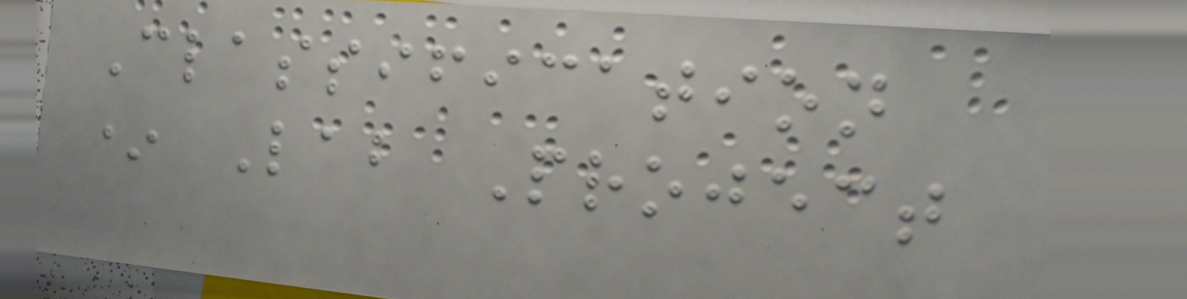Classification
* Lab Project
